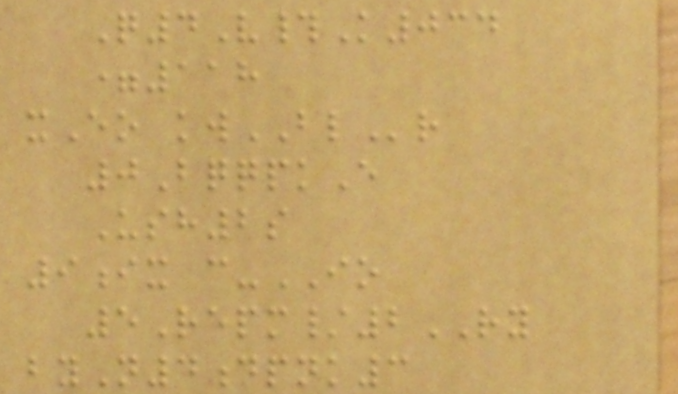Q4V#K034
=118
xEo kwBLr
0BqqpkE
Ush2s
9ix c-IO
5Repm/2RY
byN4dpnk3
